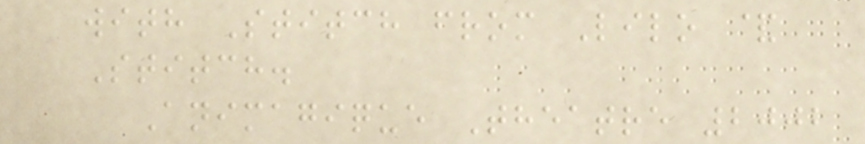with Stitch from Lilo &
Stitch.
Animagique Theatre 2002
